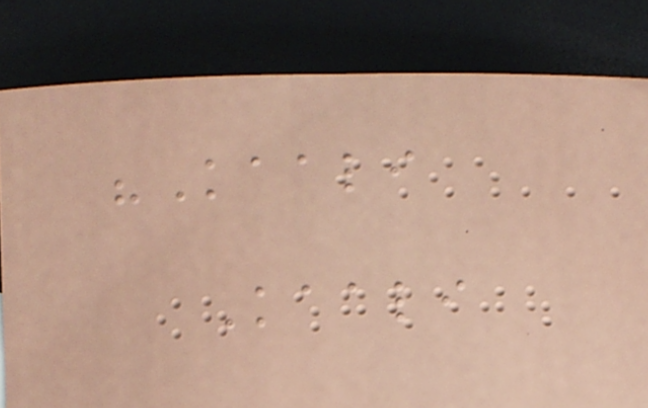"Kaali
Kaali
